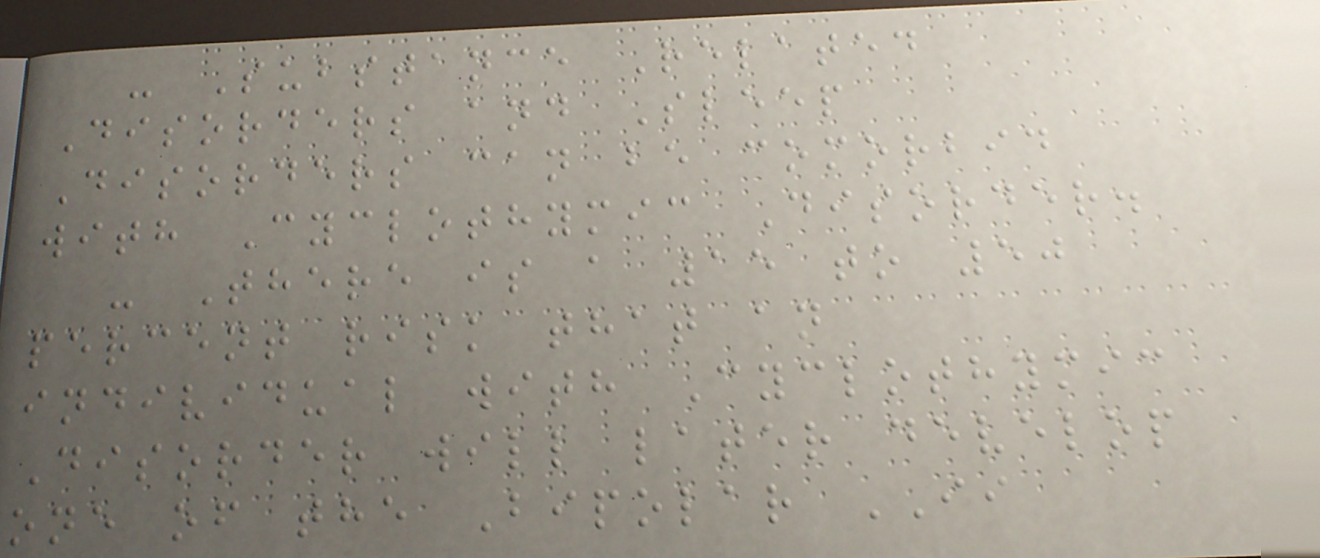- Substance Related
Disorders and Sleep
Disorders can be comorbid
with Cyclothymic Disorder.
- There is a 15 to 50
percent risk that an
individual with Cyclothymic
Disorder will later develop
one of the Bipolar II
